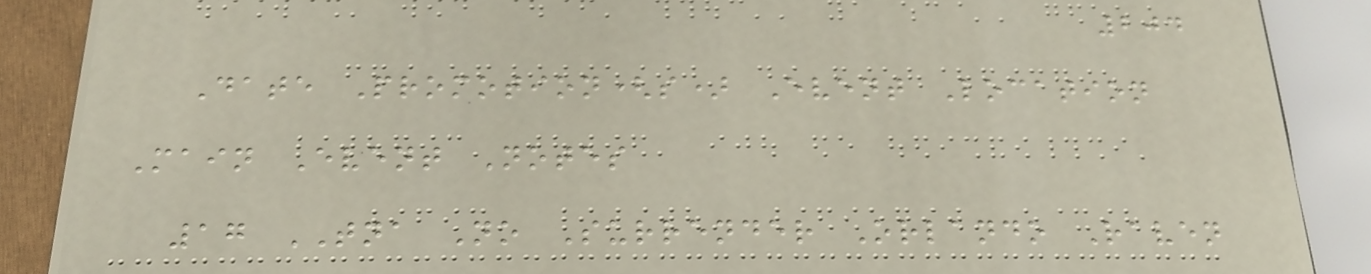204
Date Promotion(s) Event Location
Main Event Notes
17 TNA No Surrender Orlando Raven
